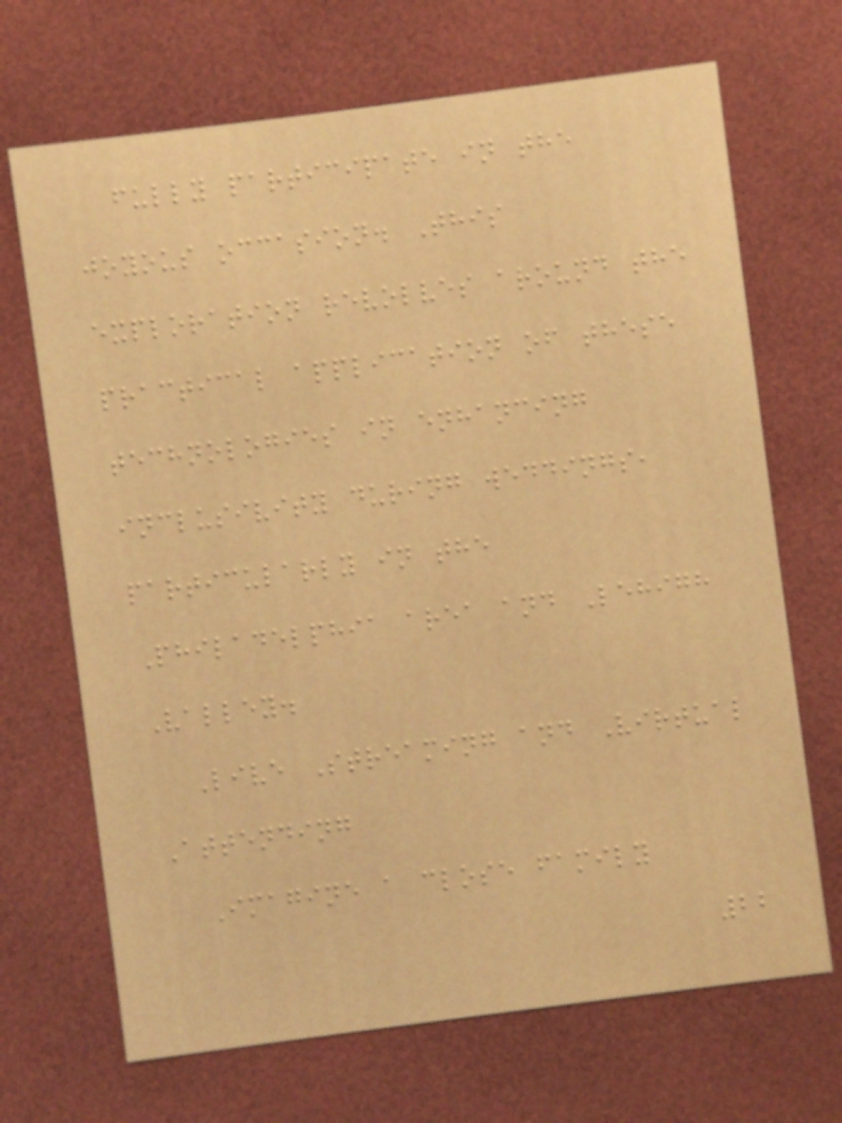fully participate in the
joyous occasion. This
exploration revolves around the
practical application of these
technologies in enhancing
inclusivity during weddings,
particularly in the
Philadelphia area and Lehigh
Valley.
Live Streaming and Virtual
Attending
Imagine a close family
22
